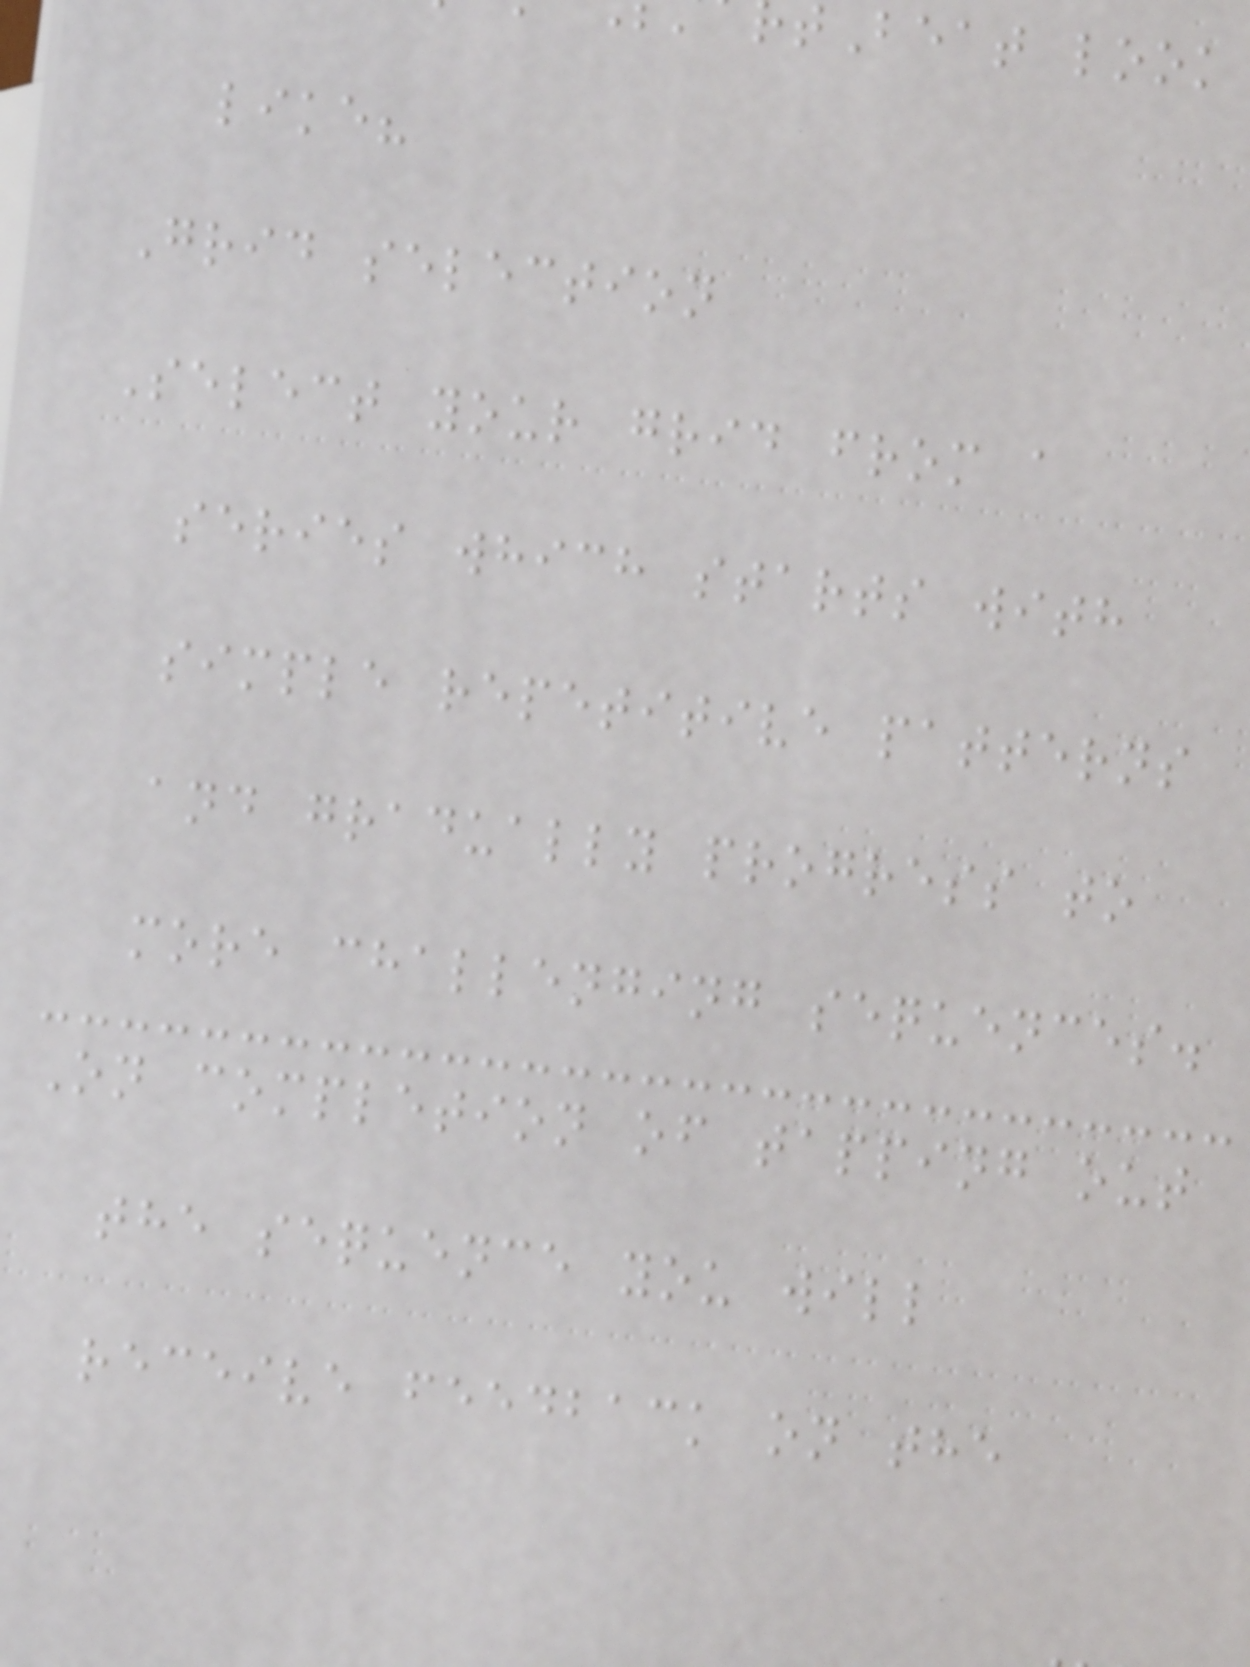tBeat look
like?
Grid selection
Select your grid from a
series which starts with
simple repetitive patterns
and gradually progress to
more challenging sequences.
On completion of tapping out
the sequence you will
receive feedback on the
